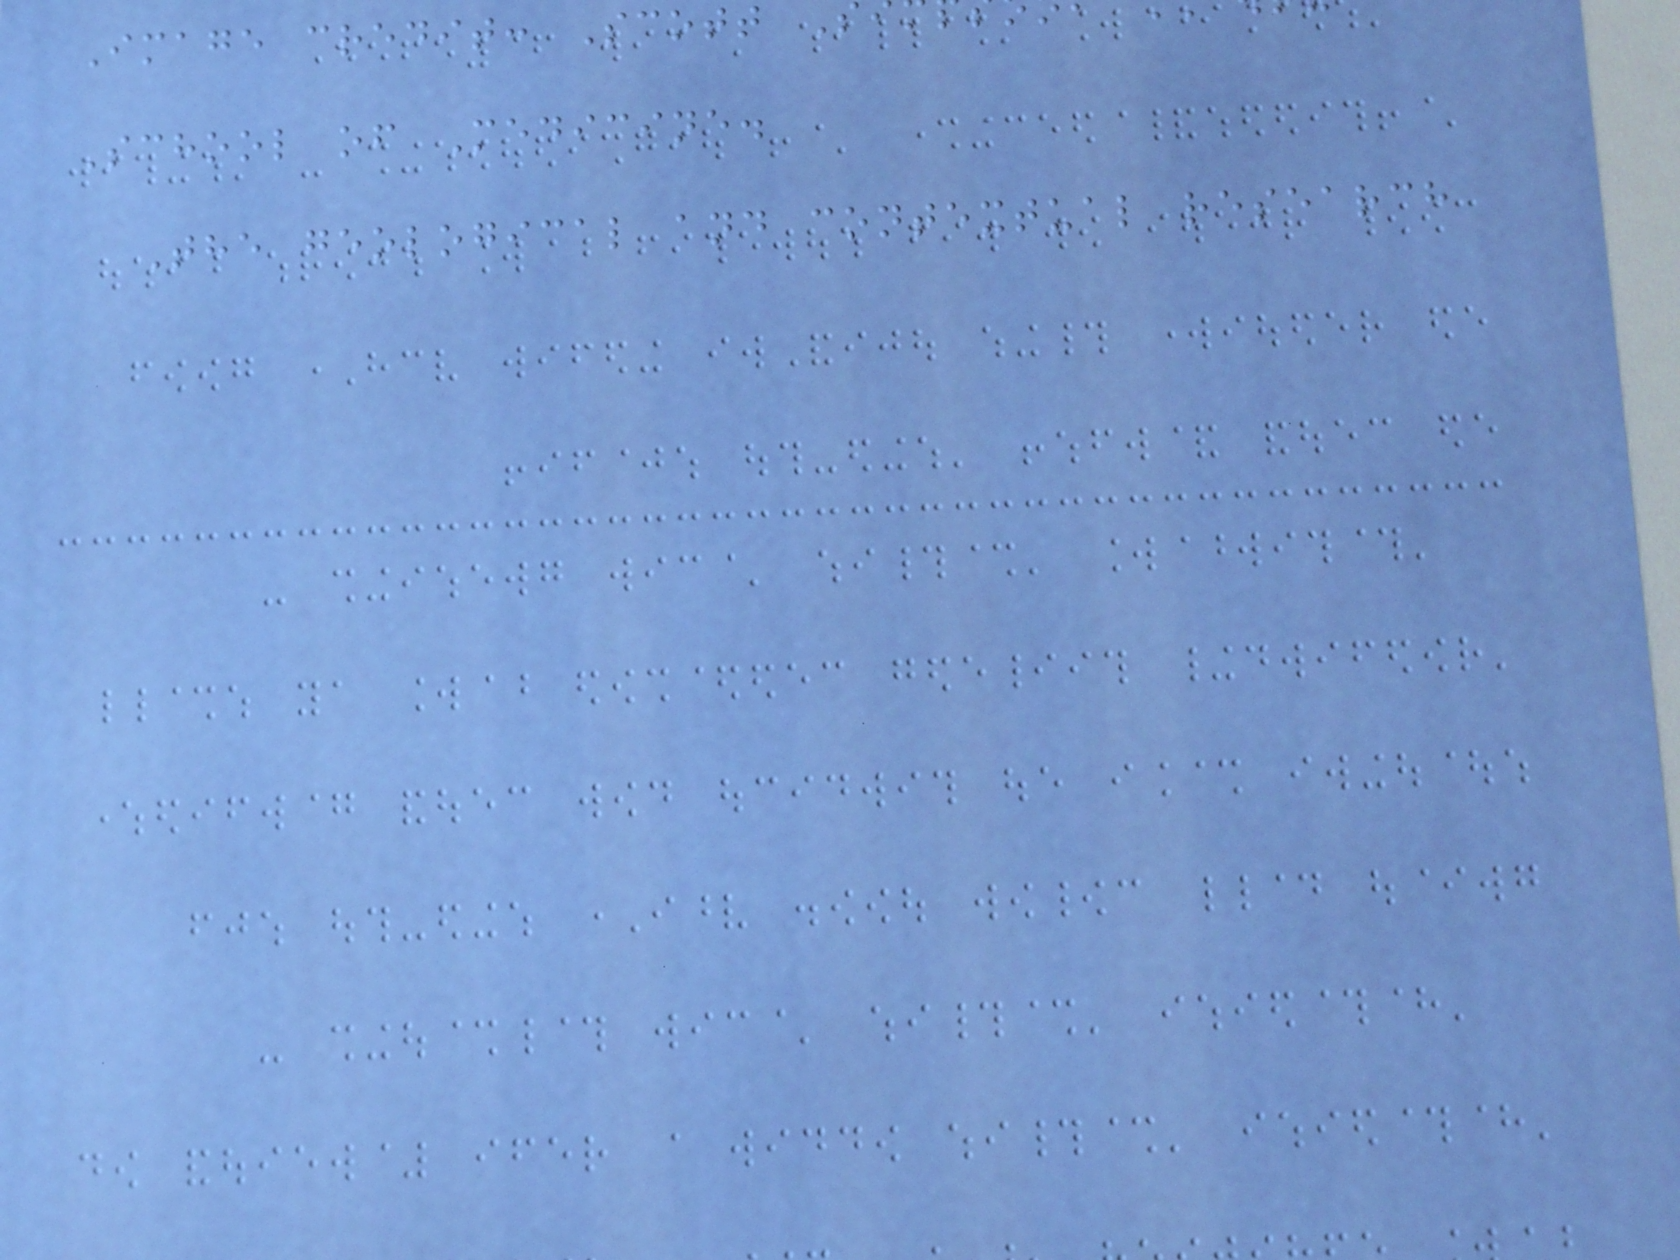Image credit: Scott
School of Medicine.
The geological and contextual research
